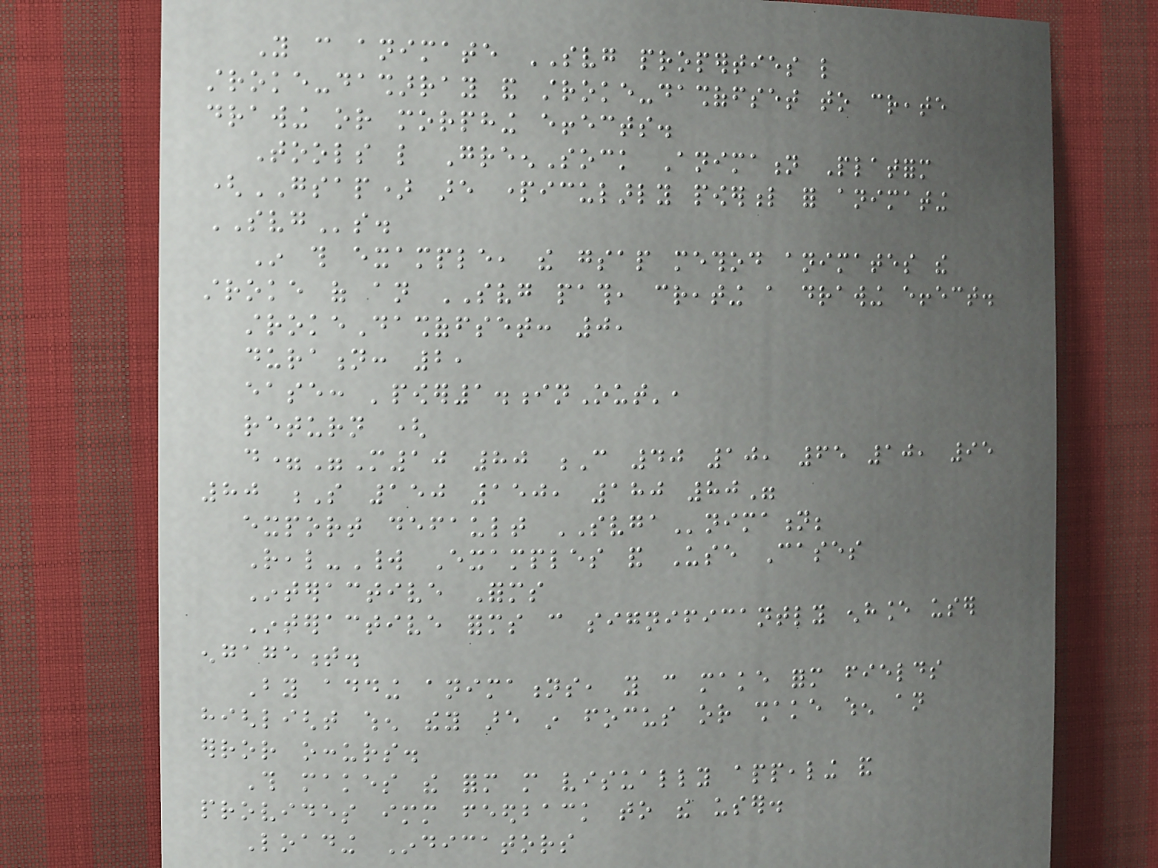You can animate SVG properties like
stroke-dasharray and stroke-dashoffset to create
drawing or morphing effects.
Tools like GreenSock Animation Platform
(GSAP) are particularly powerful for animating
SVGs.
In this example, the gsap method animates the
stroke of an SVG path, creating a drawing effect.
strokeDashoffset: 0,
duration: 2,
ease: 'power1.inOut',
return (
d="M10 80 C 40 10, 65 10, 95
80 S 150 150, 180 80"
export default SVGAnimation;
Real-World Examples and Use Cases
Interactive Forms
Interactive forms can significantly enhance user
engagement.
By adding animations, you can make form fields
highlight when they are in focus or shake when an
error occurs.
This makes the form more visually appealing and
provides immediate feedback to the user.
Loading Indicators
